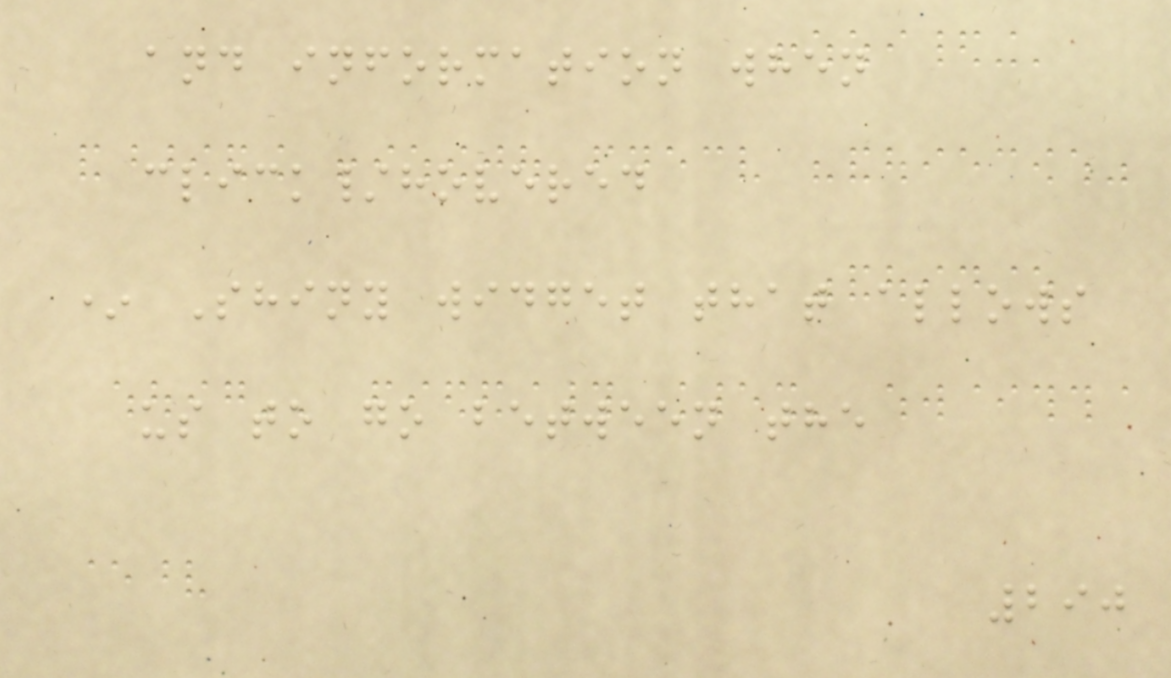and information when
click/hovered
* Shiny widget that allows
us to go between the
290
